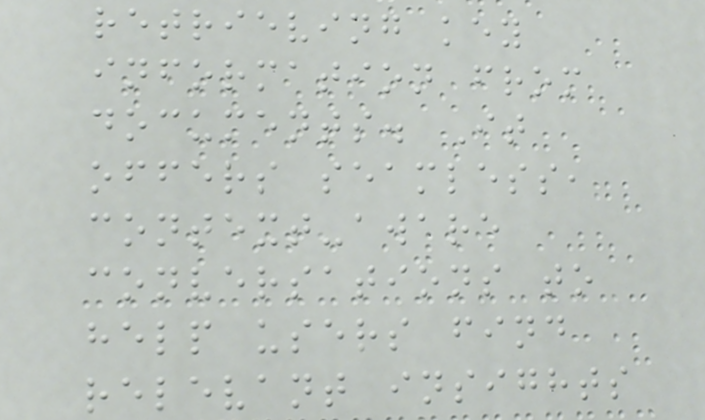retrieving key
information from
documents. It
offers seamless,
context-aware
conversations to
help users find
relevant insights
